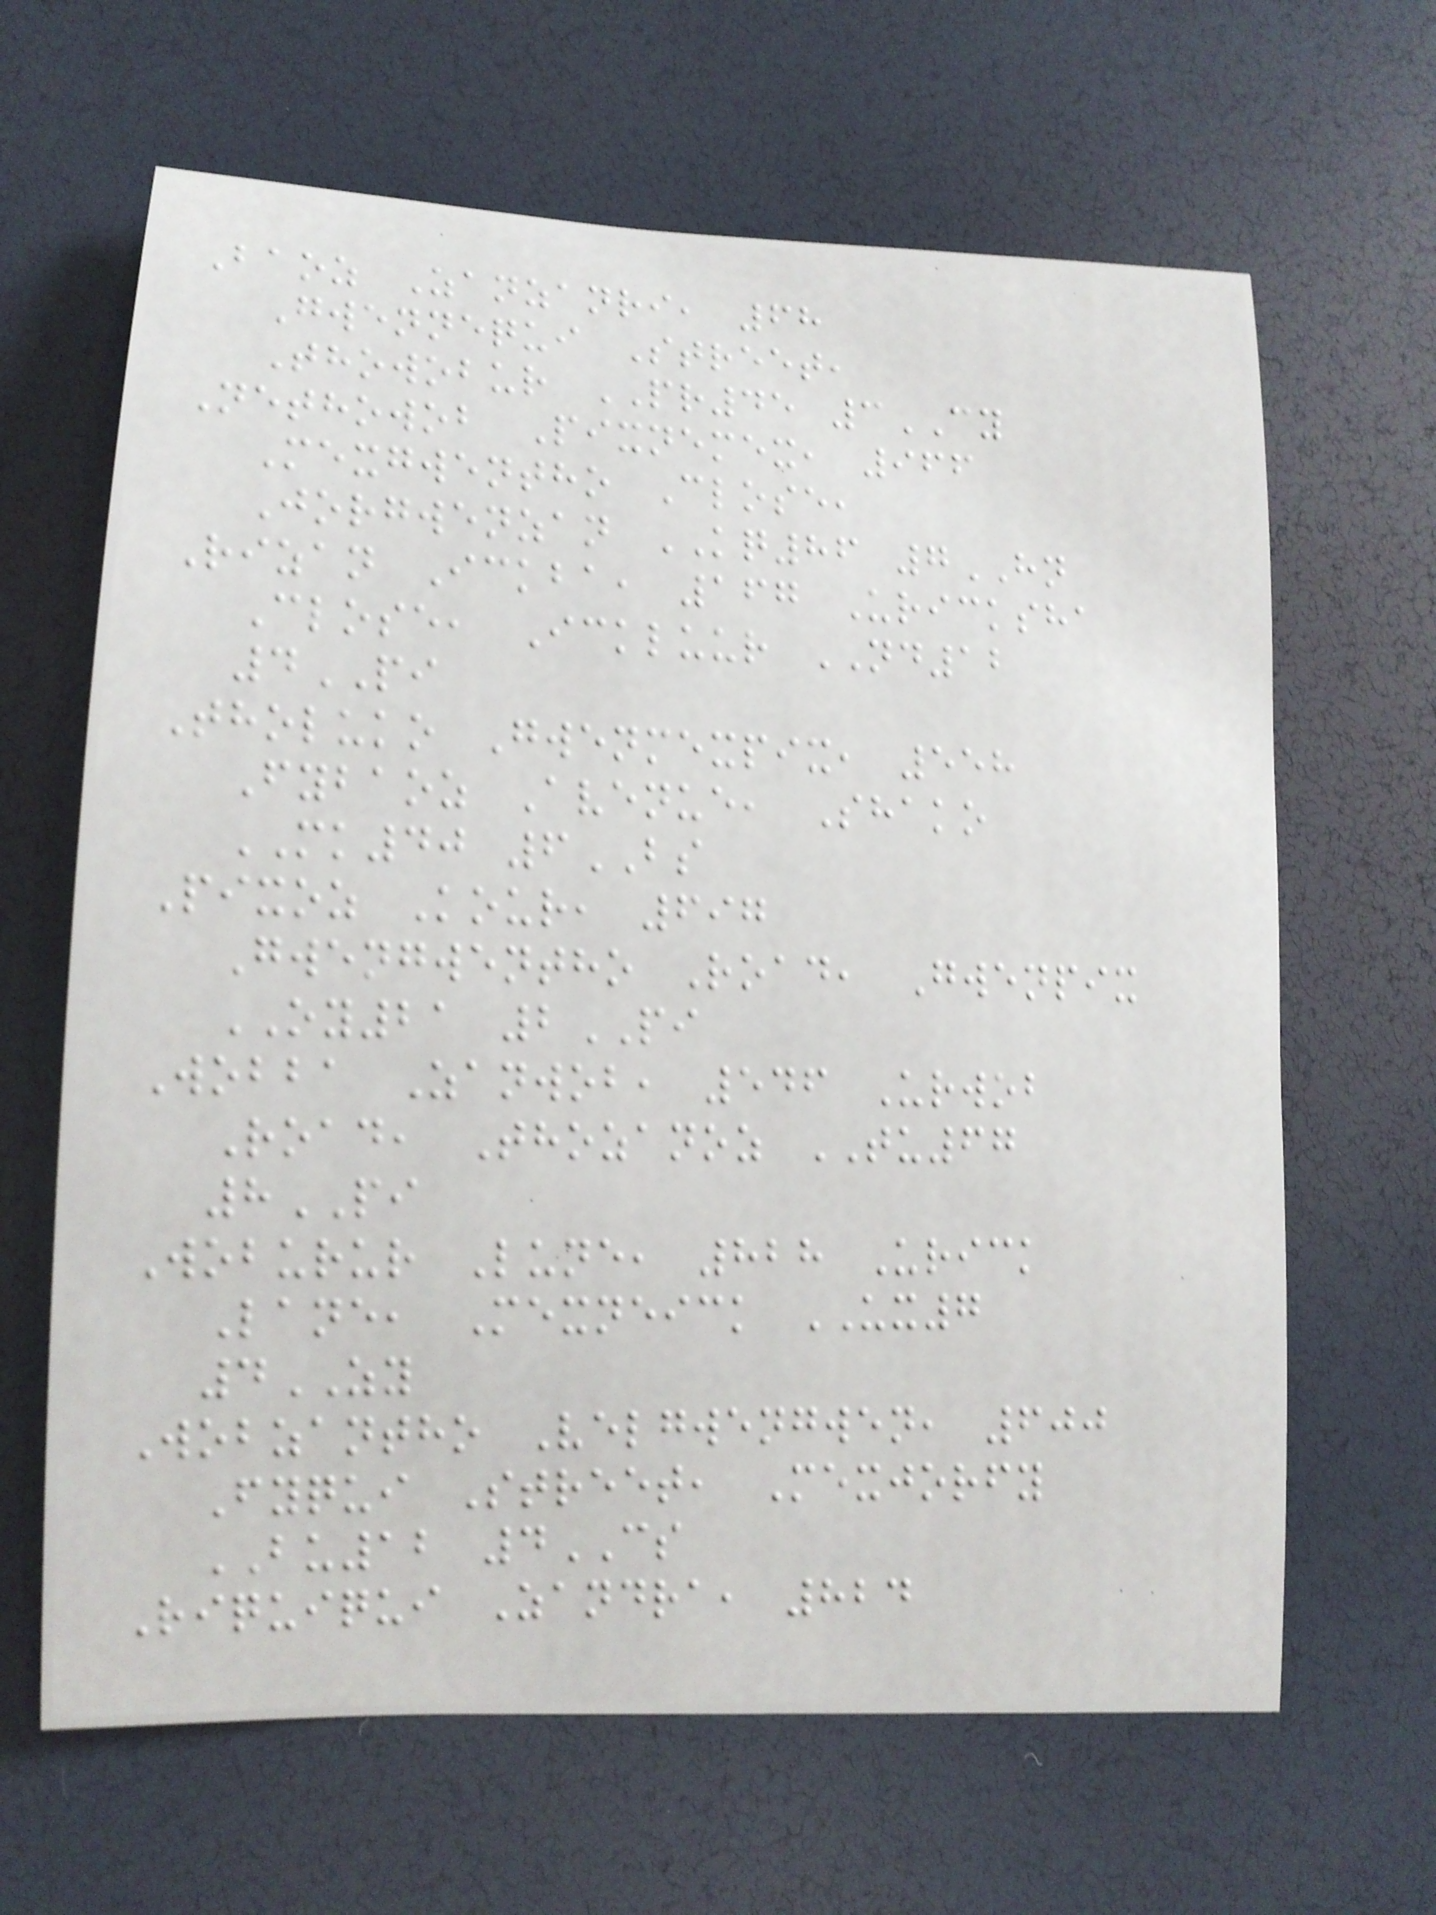Baoz Zanzanri, 68
Gwennequi Street,
Thowobur PR45 3CY
Nethowob Pixnemex, 966
Mexgwentho Close,
Jorgwenzan KQ86 7HN
Rizan Ickba, 167 Uricksha
Close, Ickluur ND12
4PI
Tholuko Gwenmexpix, 558
Fybaoz Avenue, Shako
MK40 6BS
Pixoz Kour, 697
Gwengwentho Road, Gwenpix
OY21 2PI
Wobba Zanwob, 546 Urwob
Road, Thozanoz TU67
8PI
Woburur Lune, 828 Urick
Lane, Mexneick UX7
4ZY
Wobzantho Velgwengwen, 600
Fyqui Street, Mexjorfy
BU12 4CS
Riquiqui Zandra, 824
